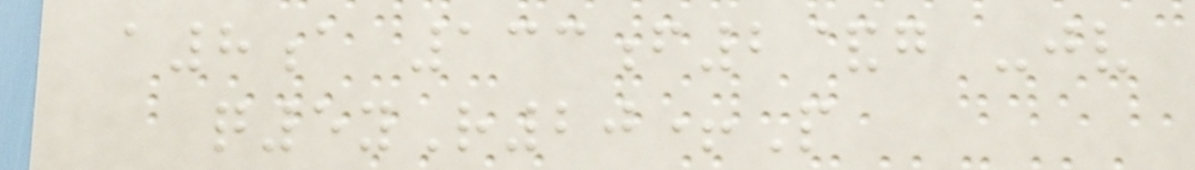a8a 133f2&g -jv
q5yR20+P
